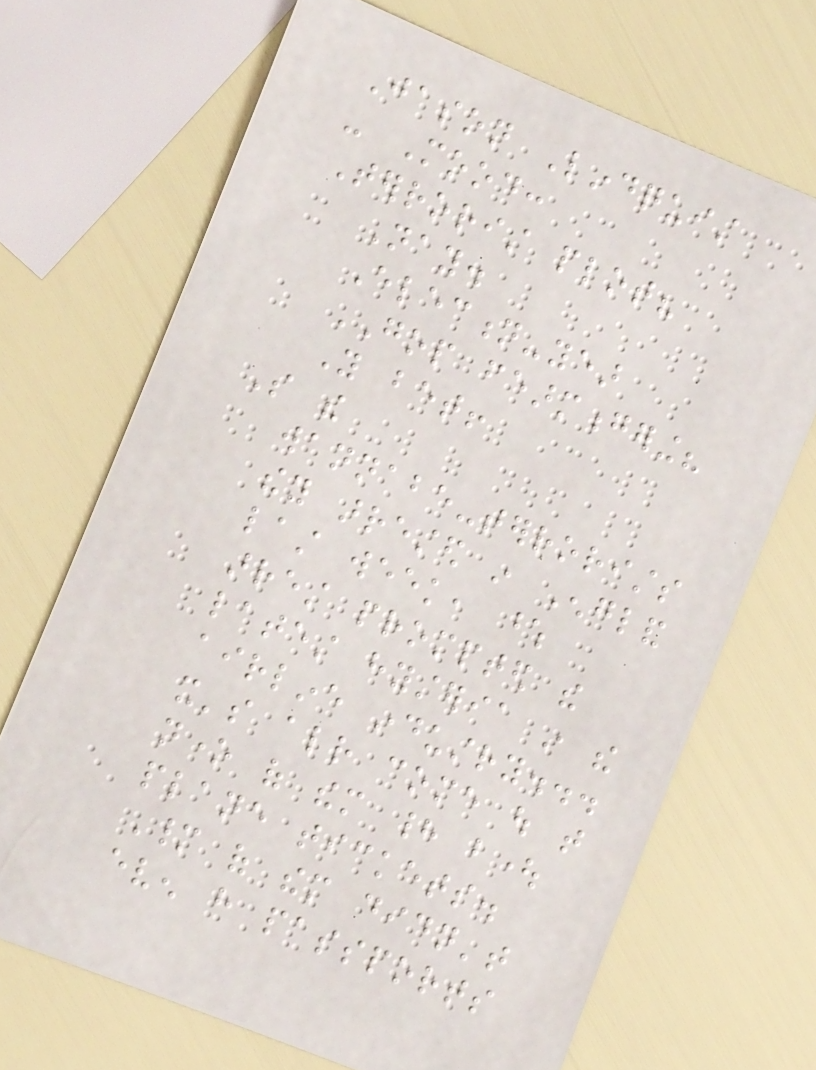Jason Lindquist
- Mood:
Terrorist plot?
Nay.
Election-year
GOP fearmongering?
You bet!
So the
wannabe-terrorists
they arrested in England
last week, whose
arrest prompted the
latest hysteria in the
airline industry...
it's already come out that
none of them had bought
plane tickets.
Many of them didn't
even have passports
